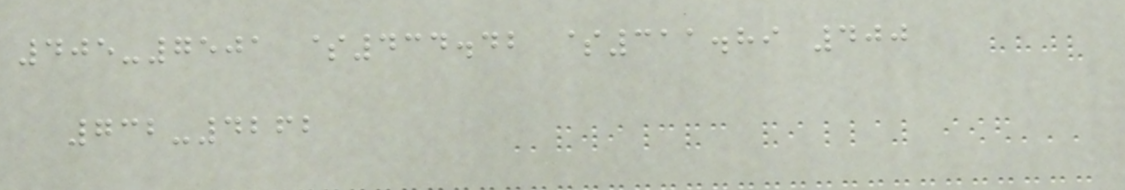405-7501 $434.42 $311.89 400
732-4262
